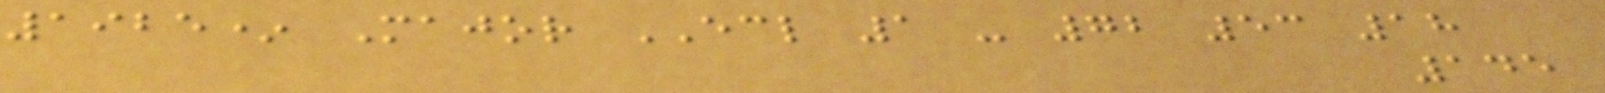1925* Major ECL 1 - 72 53 18
145
